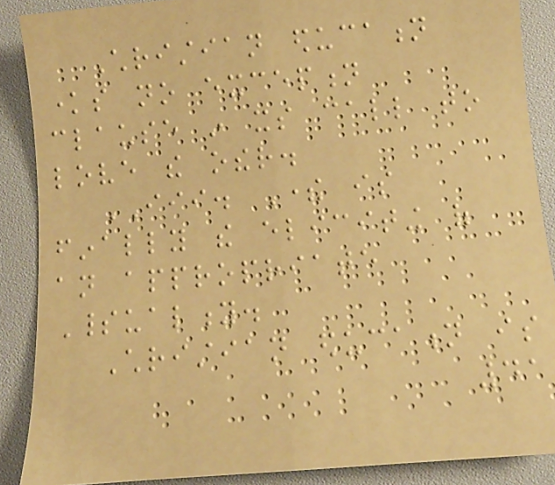Christian education
knows no exception
clause in its call to
love the other.
III. There is
finally the eliciting of
an appropriate
Spirituality.
Christian education is
41
